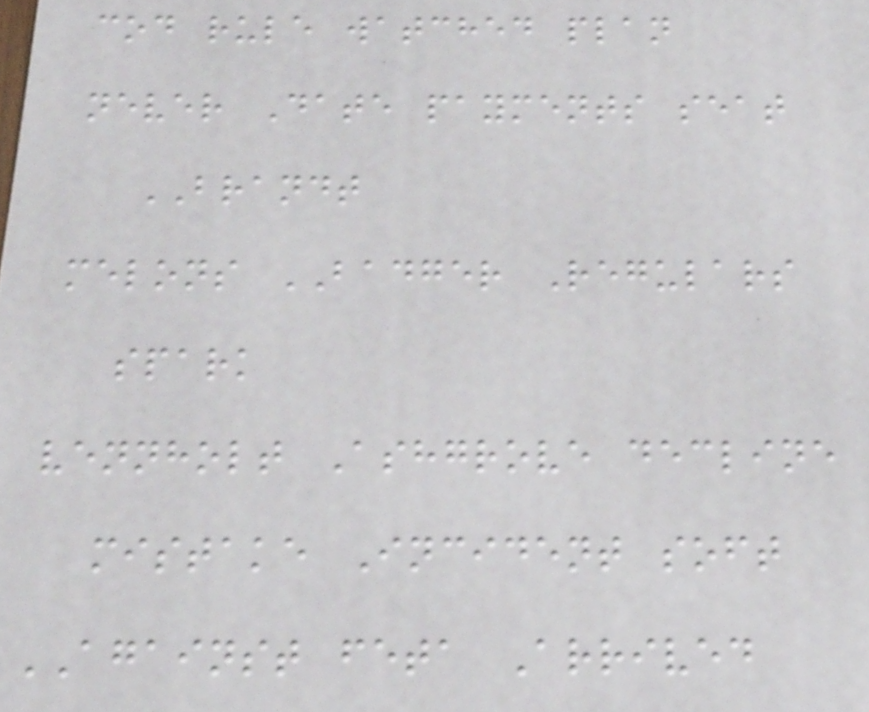cod rule watched plan
never Date payments seat
BRANDT
melons BADGER Regulars
spark
vennholt Ashgrove decline
mistake Incident soft
AGAINST feta Arrived
